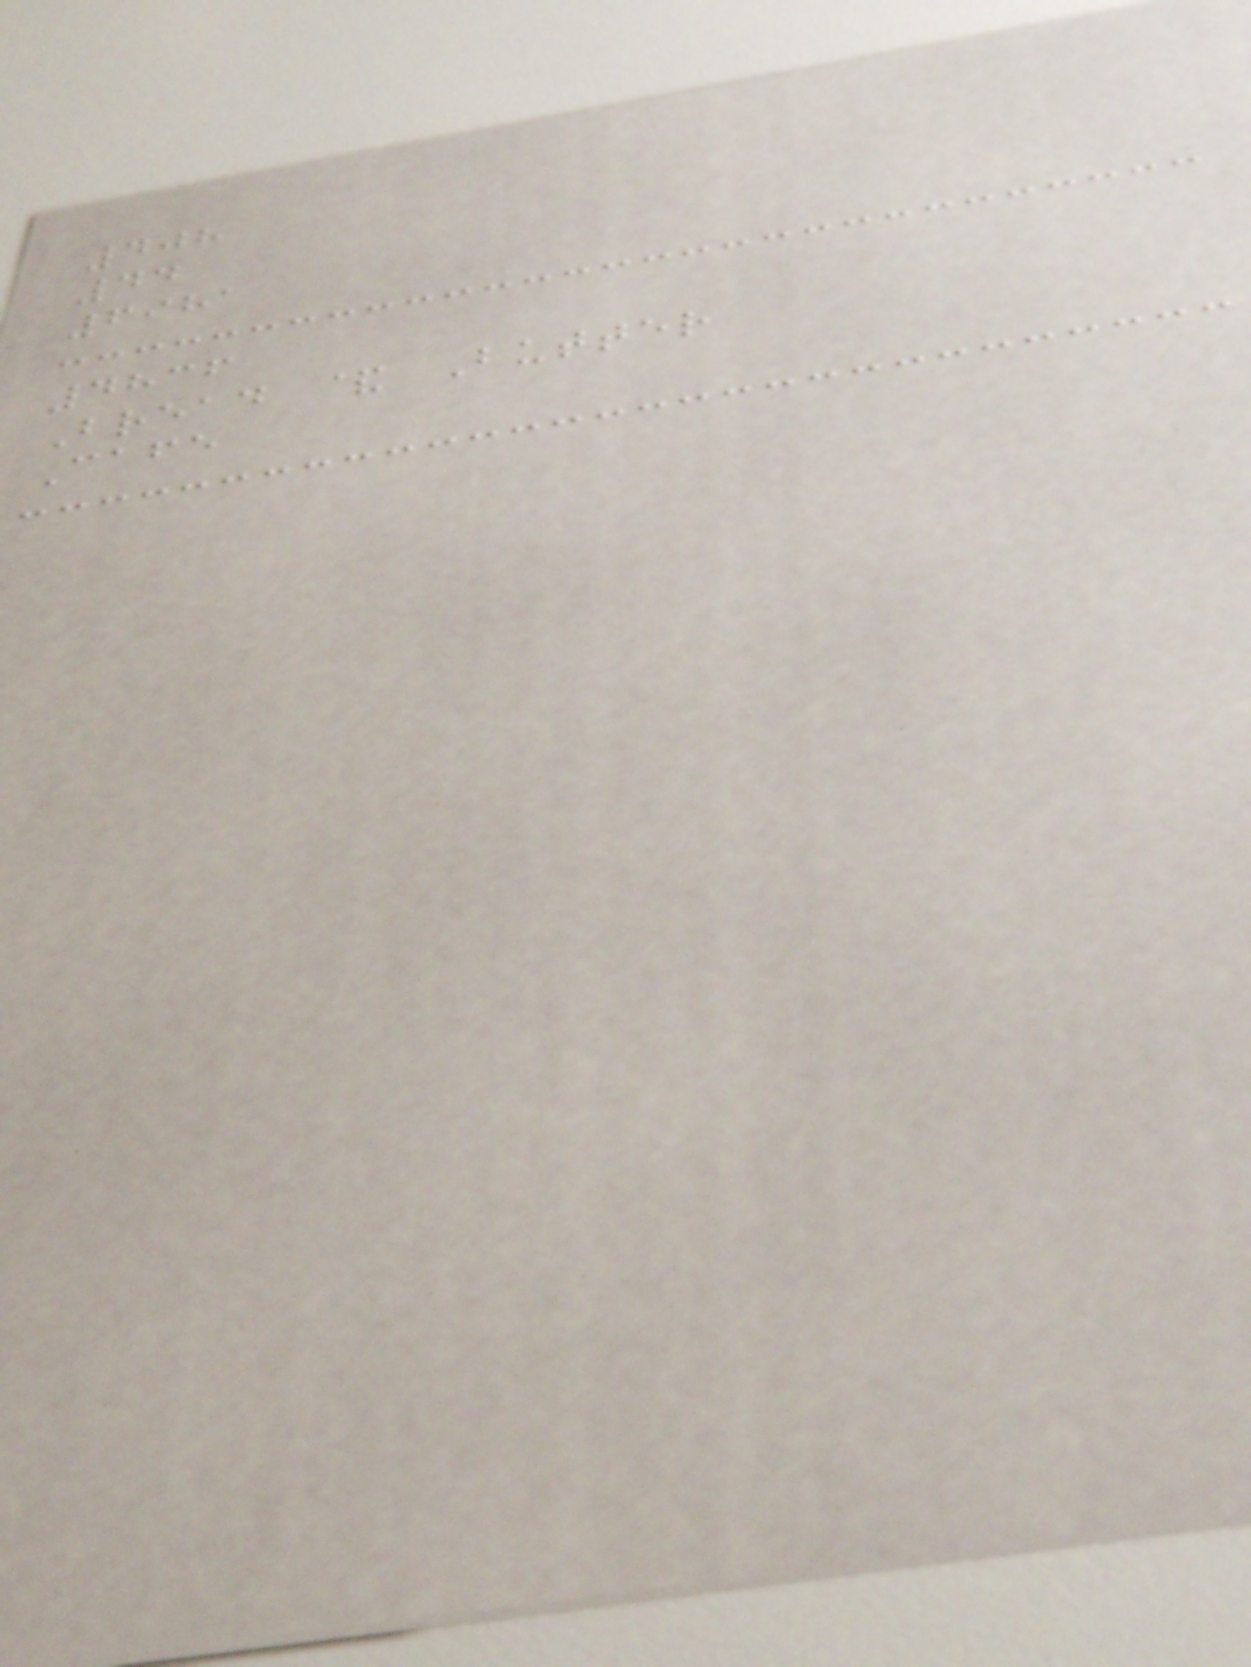408
44
6981
4836
Bread & Butter
Cafe
